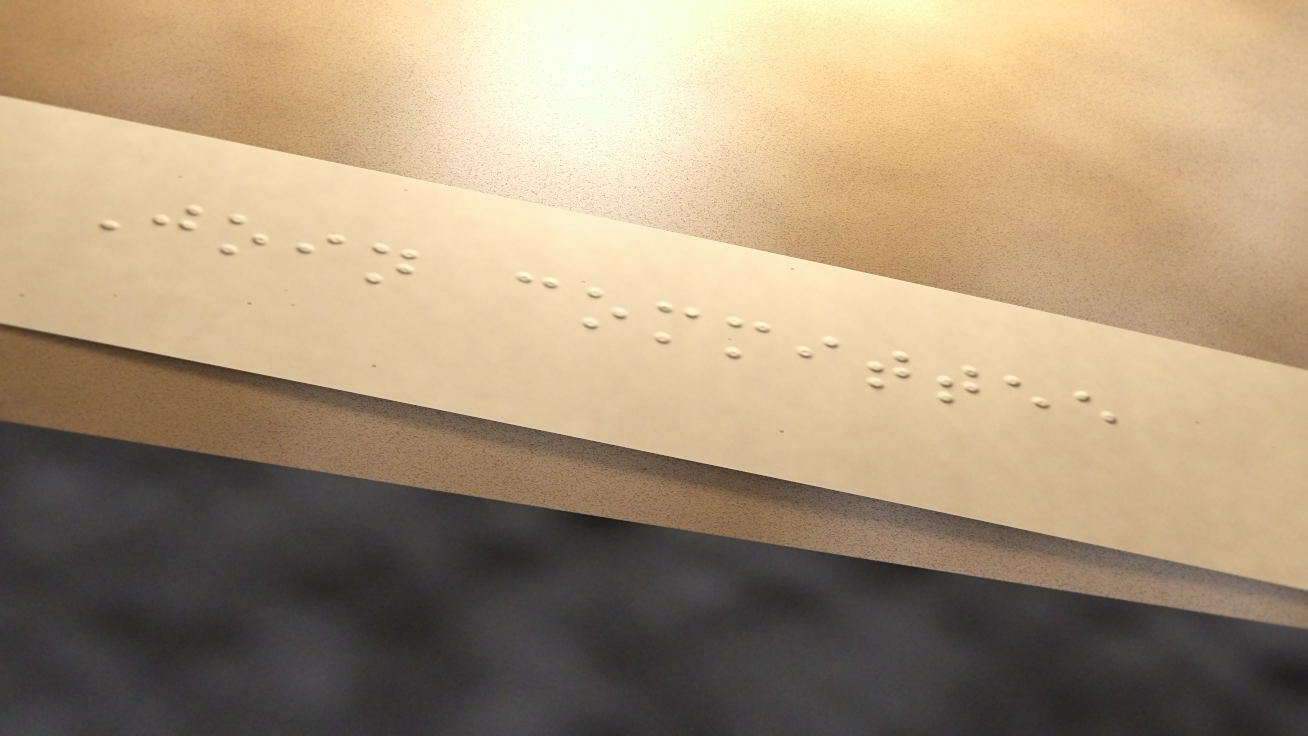Join committee
